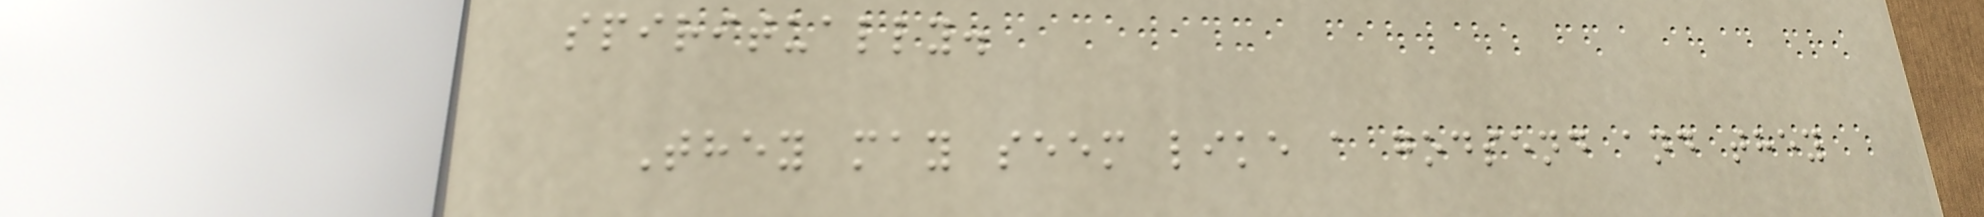spiritually.
They may seem like a godsend and they
